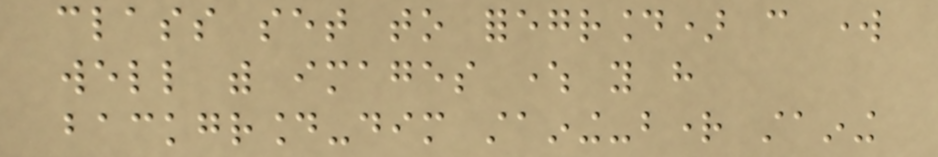class set to foreground) can work
well with images where you have
background-dim staining-bright staining
